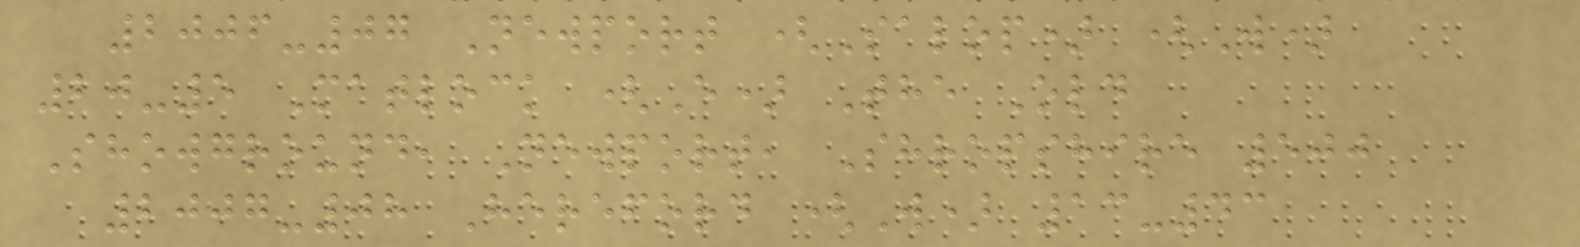2006-07 Newport (Salop) (W)
20-5 Matlock (E) The Old
Showground, Newport, Shropshire 500
2007-08 Hereford (W) 13-43
